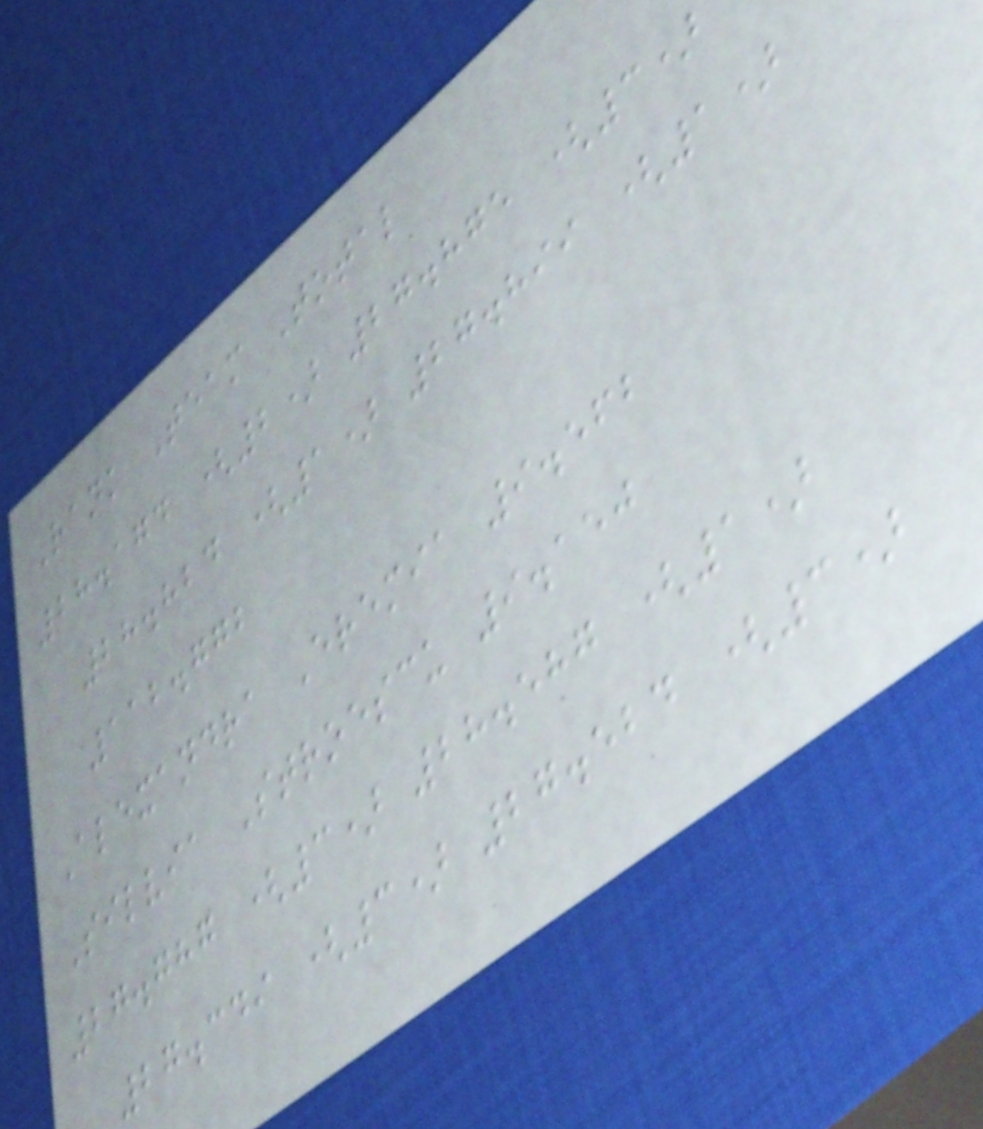Rank Team Total
28.174 (2) 27.875 (3)
28.824 (1) 27.899 (1)
112.772
Alexandra Eremia 9.562
Silvia Stroescu 9.150
27.787 (3) 28.587 (1)
27.349 (3) 27.524 (3)
